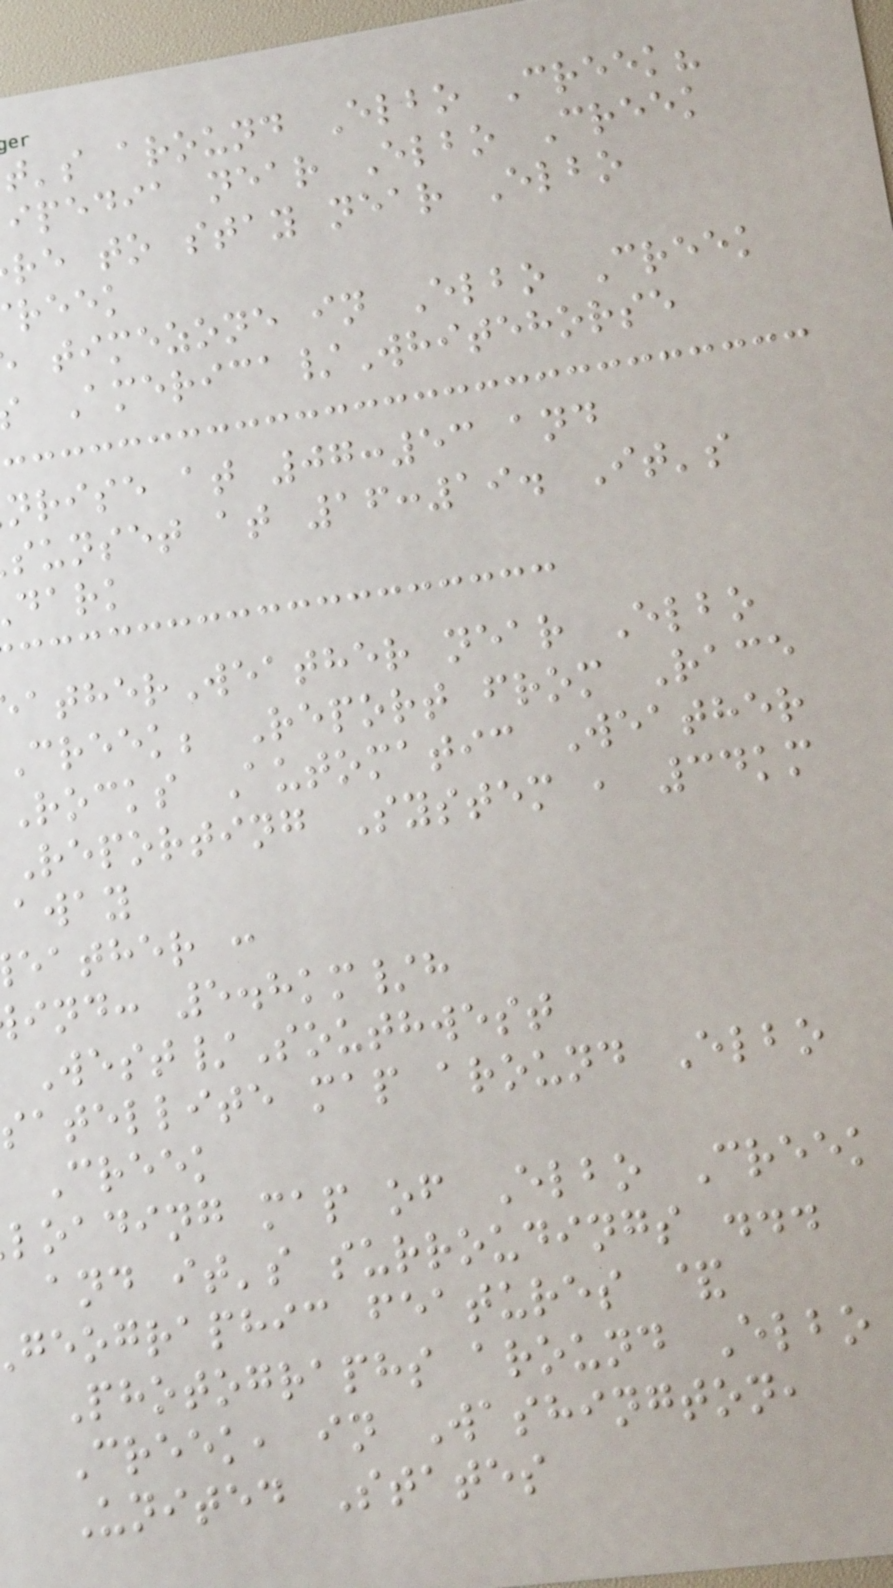t's around Elbo Creek?
ipedia near Elbo Creek
re to stay near Elbo
reek
timezone in Elbo Creek
America/Whitehorse
nrise at 07:53 and
sunset at 16:19. It's
dark
atherWeather near Elbo
creek; Report from Race
Rocks Automatic Weather
Reporting System , 34km
away
eather :
ind: 5.8km/h
West/Southwest
satellite map around Elbo
Creek
loading map of Elbo Creek
and it's surroudings ...
geographic features &
Photographs around Elbo
Creek, in Washington,
United States
